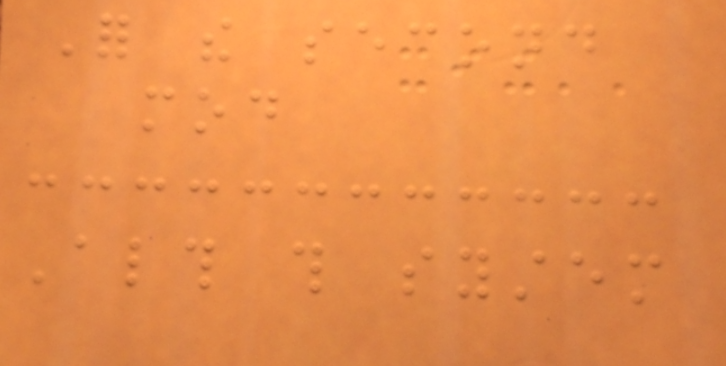For the second
mod
Although this system
